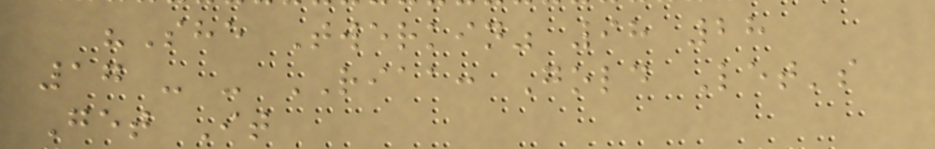"She Twerkin" 98 28
17 - - RIAA: Gold Let's
Get It
